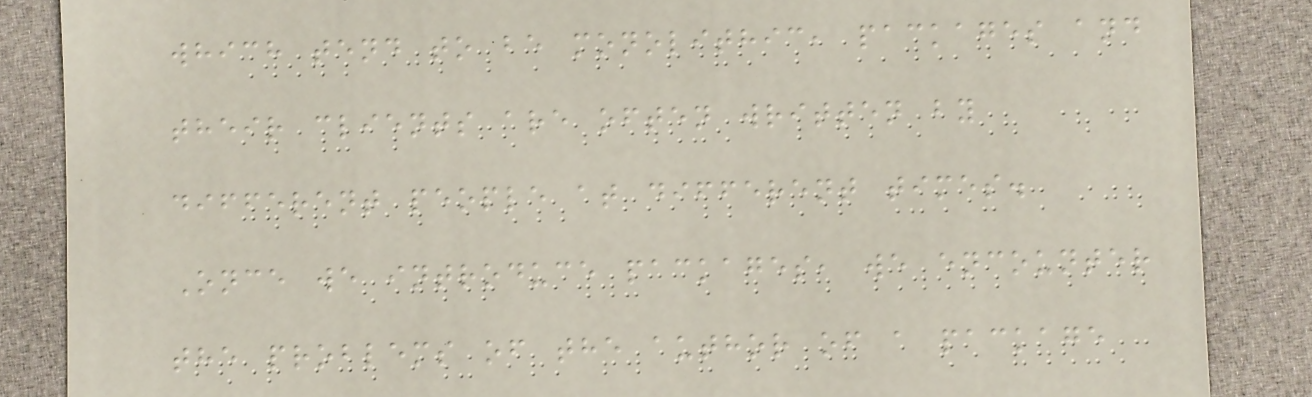which tend to be monolithic, packages and
their clients are often written by
different people at different times.
Once we introduce packages, we encounter
the problems of the author of a package
